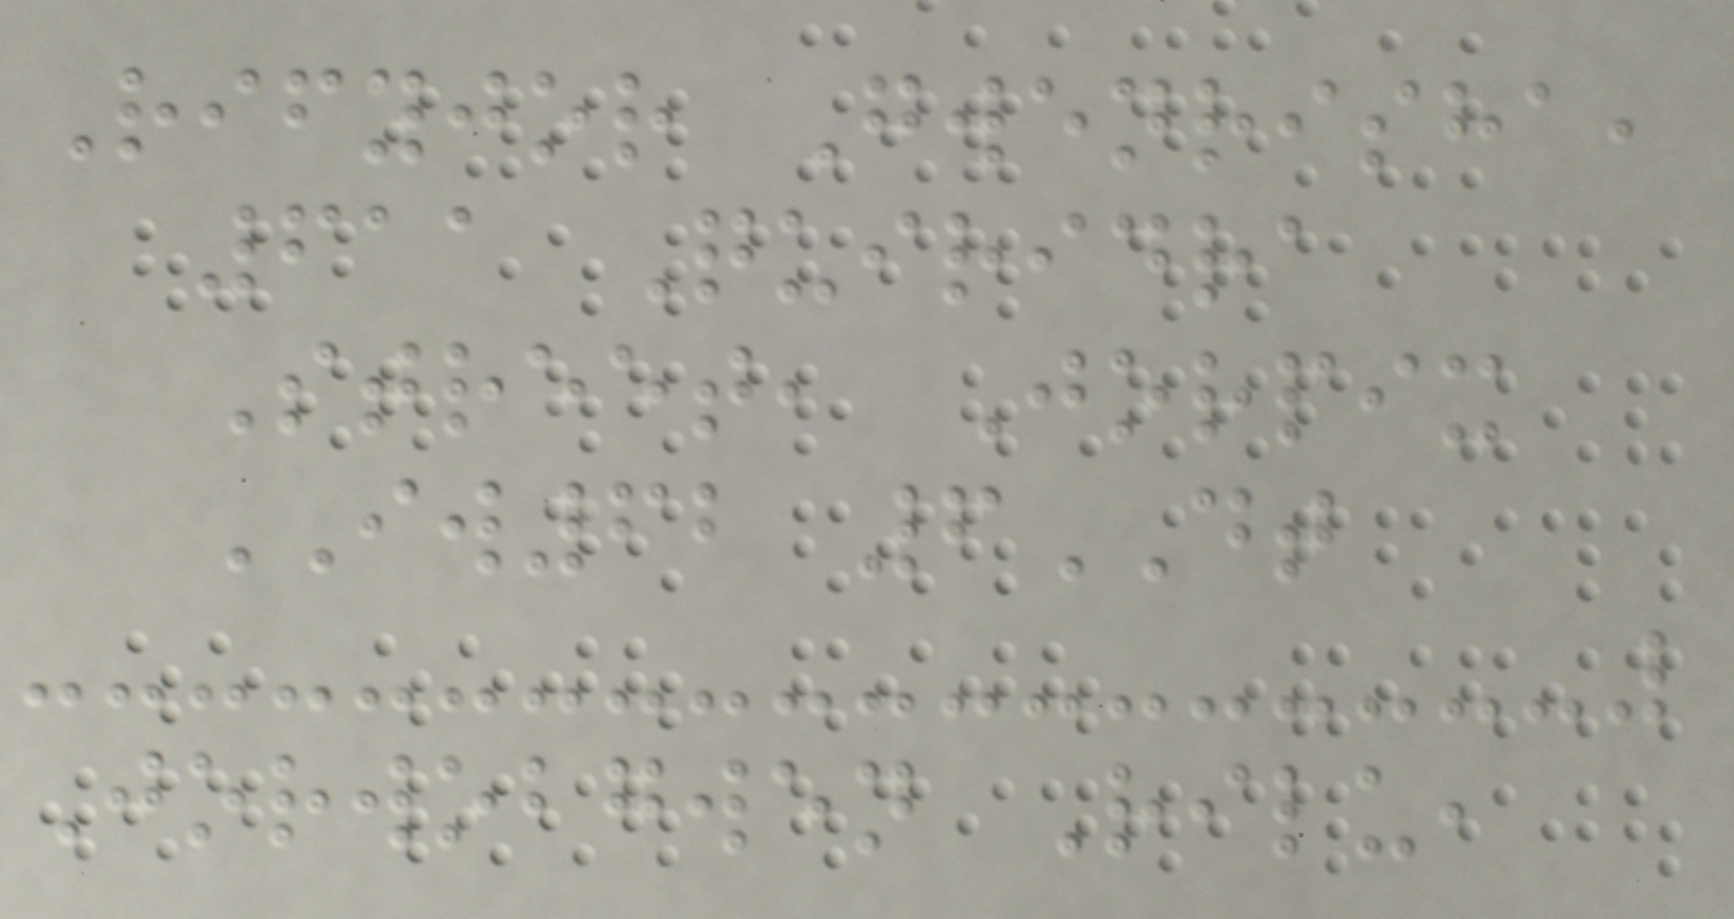Rifyjor Gwenrisha,
611 Quiridra
Street, Jorpix
IW62 6DT
Jorwobgwen Rilu,
